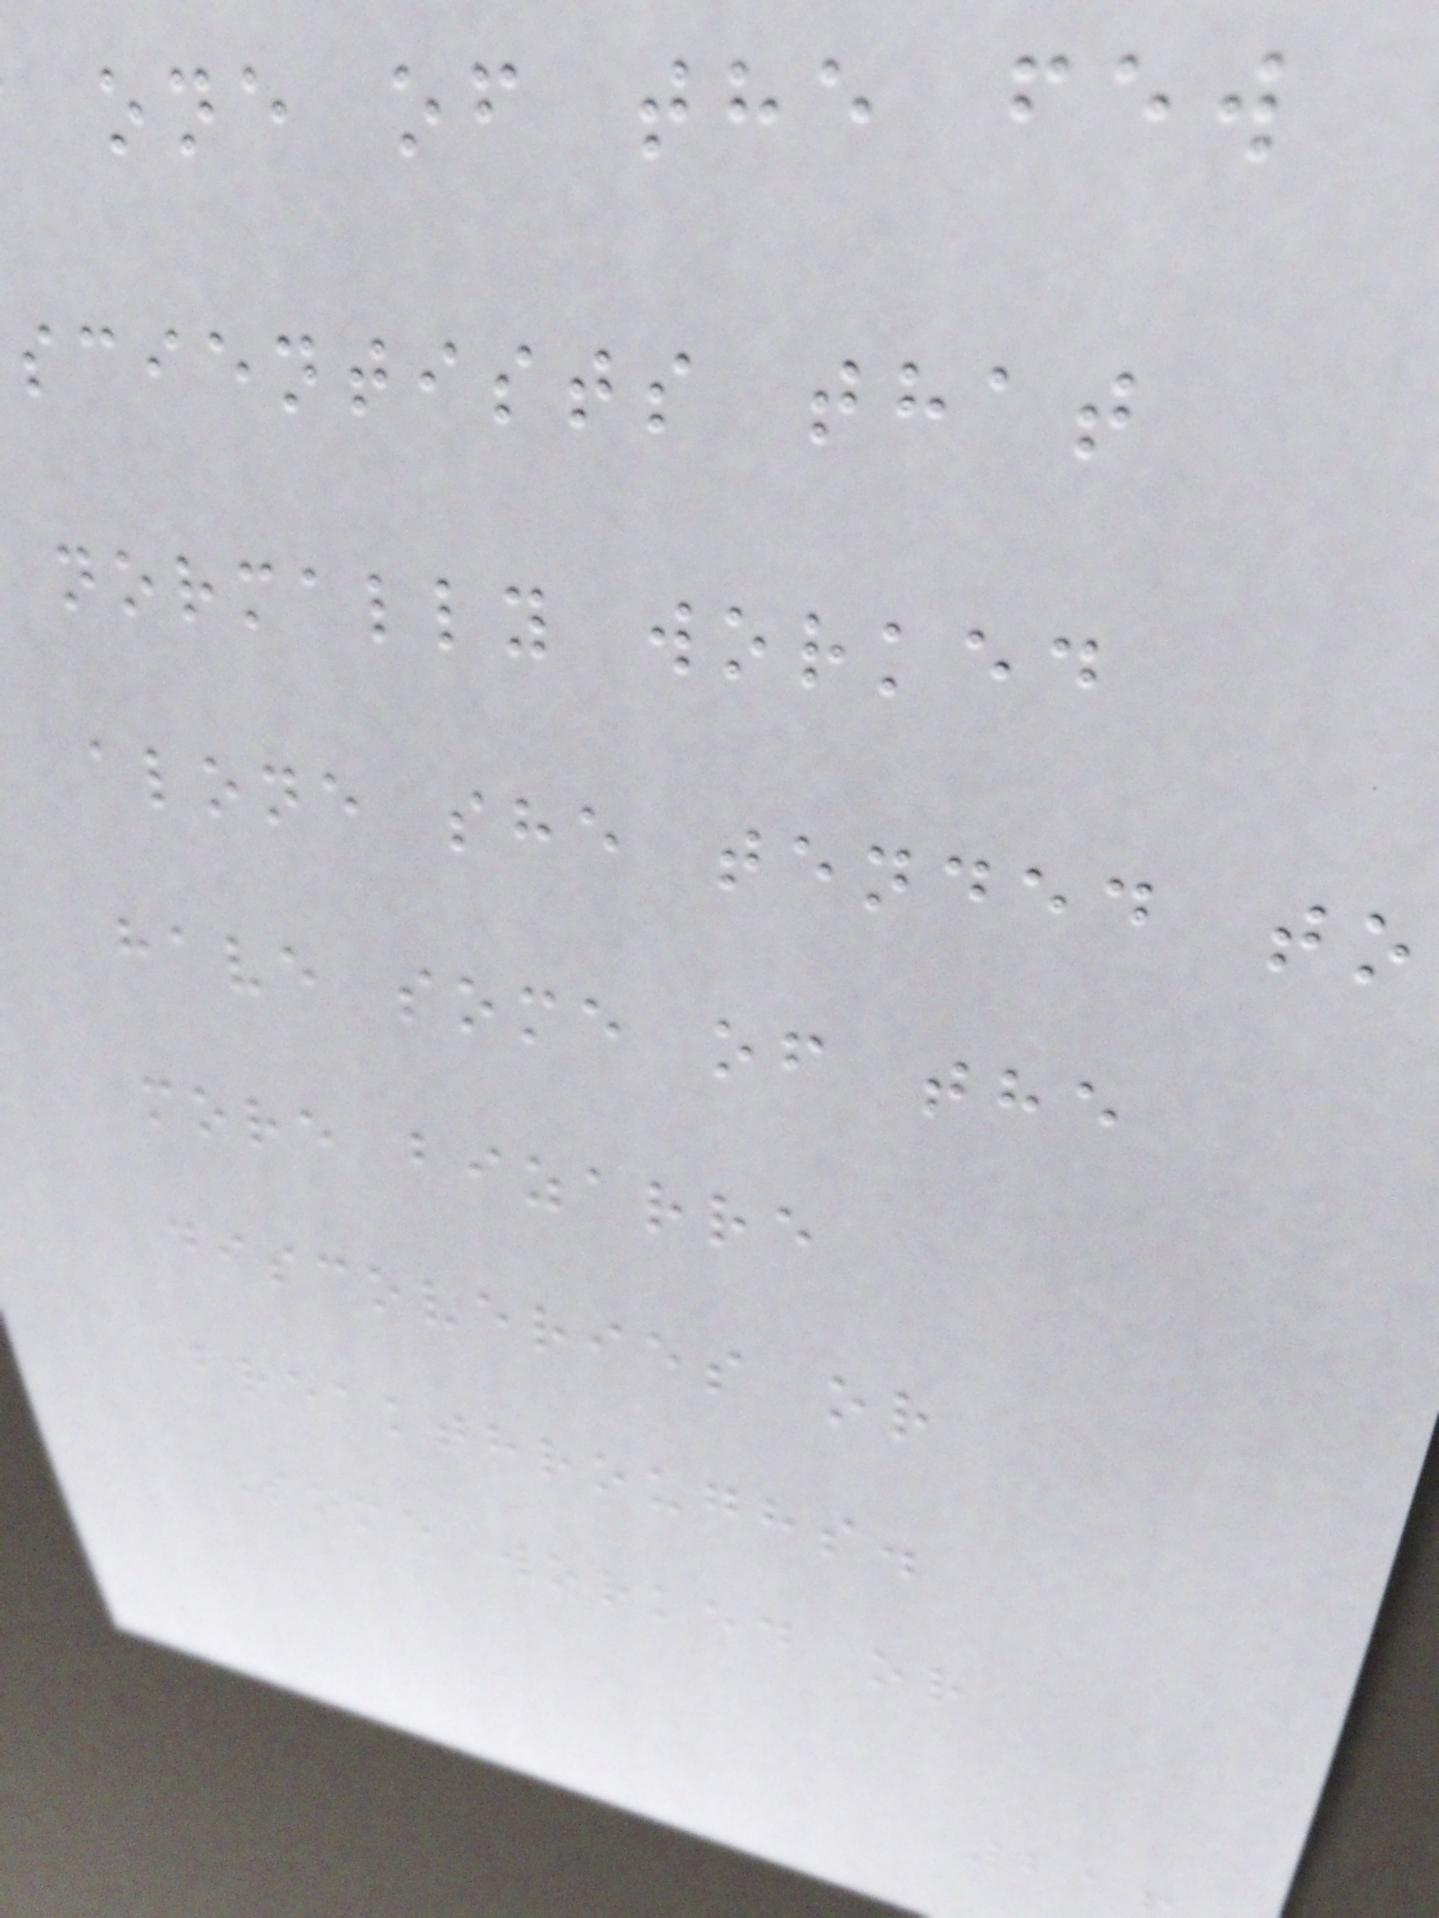one of the few
scientists that
normally worked
alone she tended to
have some of the
more bizarre
discoveries or
breakthroughs.
Some worked or
